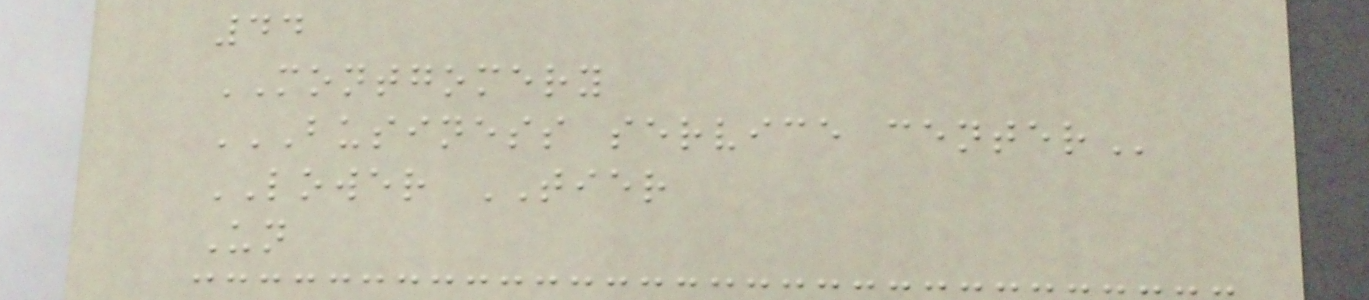44
MONTGOMERY
BUSINESS SERVICE CENTER
LOWER TIER
Un
